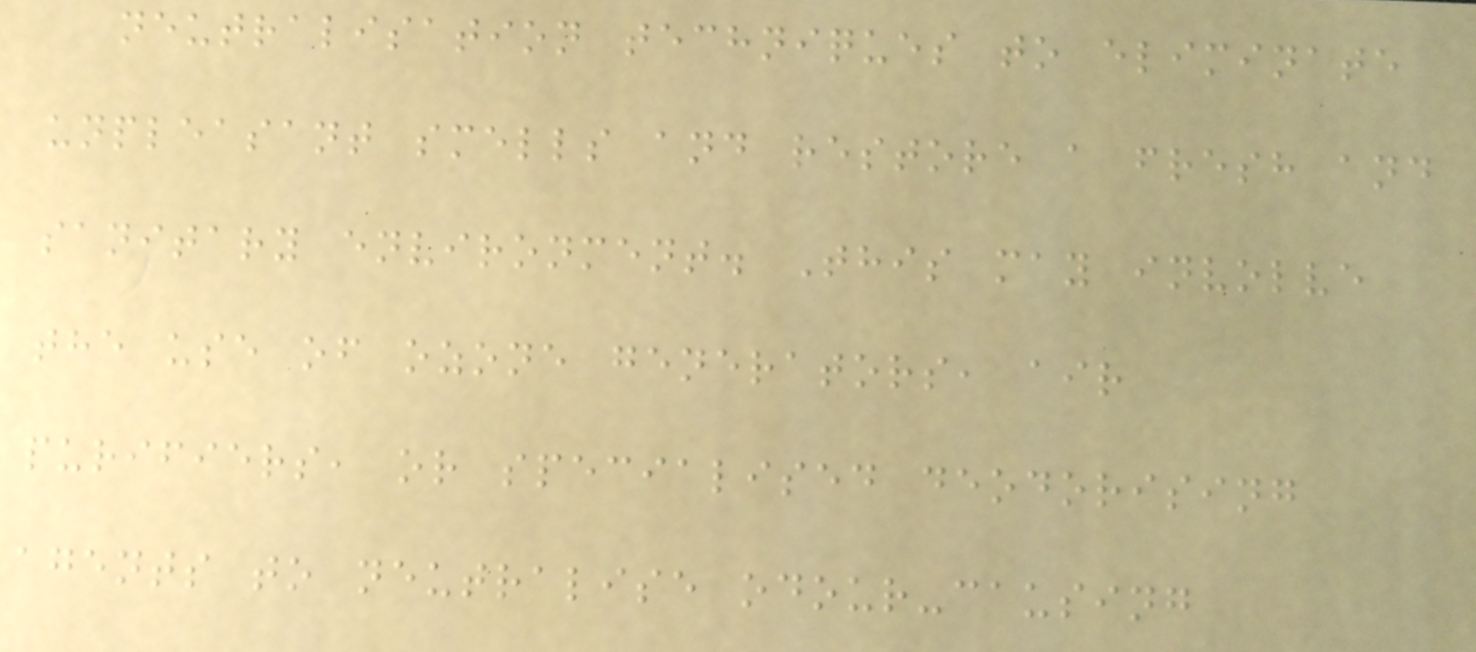neutralisation techniques to eliminate
unpleasant smells and restore a fresh and
sanitary environment. This may involve
the use of ozone generators, air
purifiers, or specialised deodorising
agents to neutralise odour-causing
